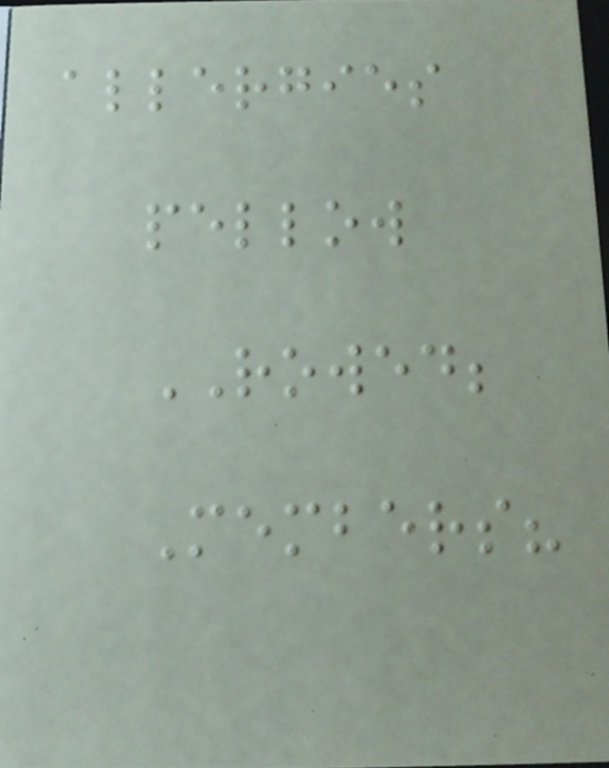allergies
pellow
ROWED;
Members?
